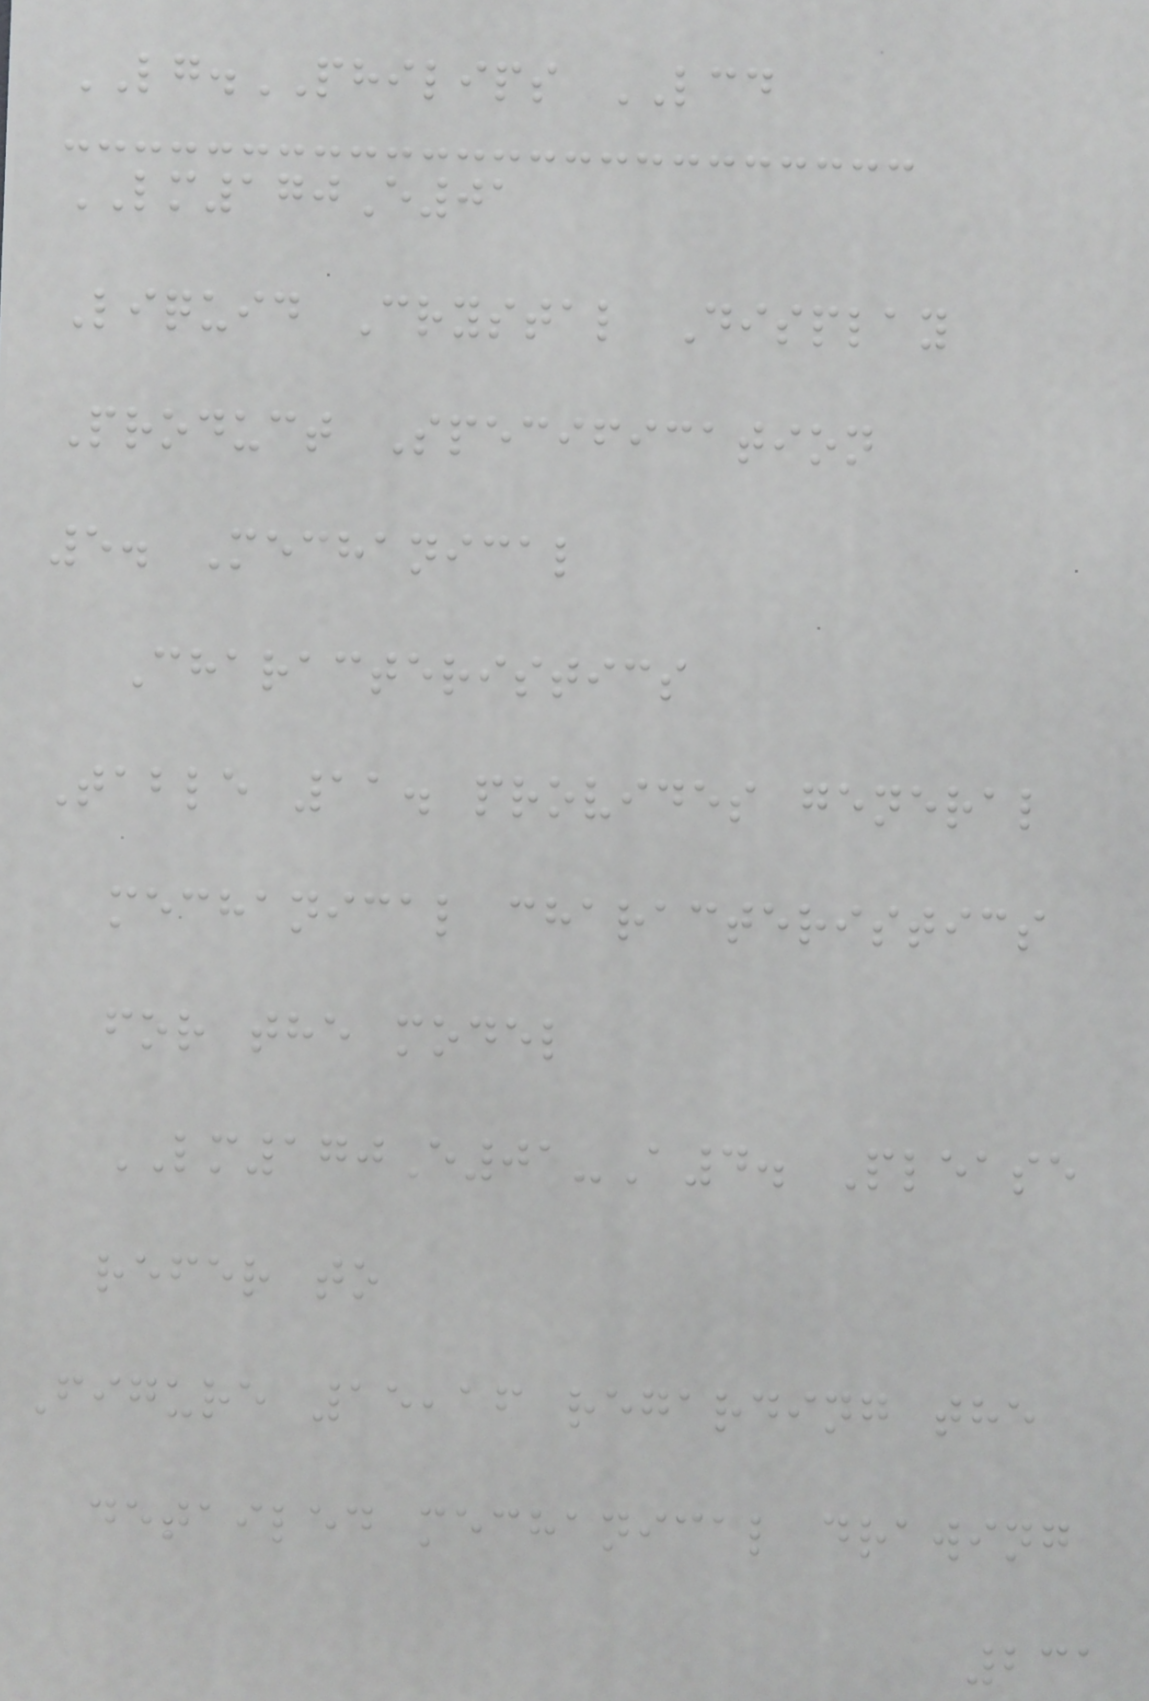LG.PHILIPS LCD
LM170E01
Liquid Crystal Display
Product Specification
5. Mechanical
Characteristics
Table 11. provides general
mechanical characteristics
for the model
LM170E01-A4. Please
refer to
Figure 15,16 regarding the
detailed mechanical drawing
231
